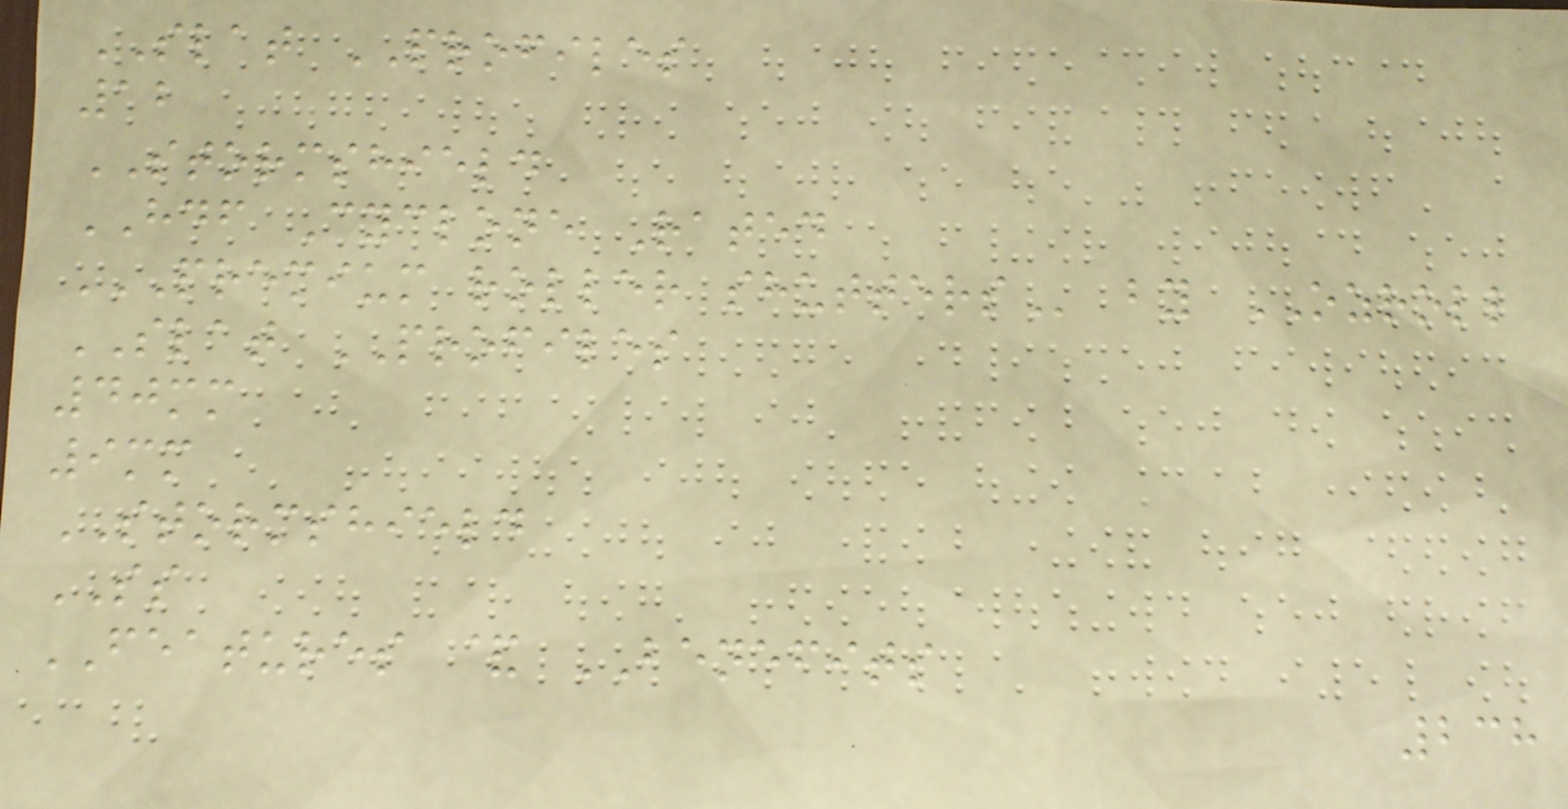SLAT PROFILES
12
STORMSHIELD
HDF Cyclone Rated
PREMIUM ROLLER SHUTTERS by OZROLL
SLAT PROFILES
40mm
9mm
STORMSHIELD
SS
FEATURES & BENEFITS
238
